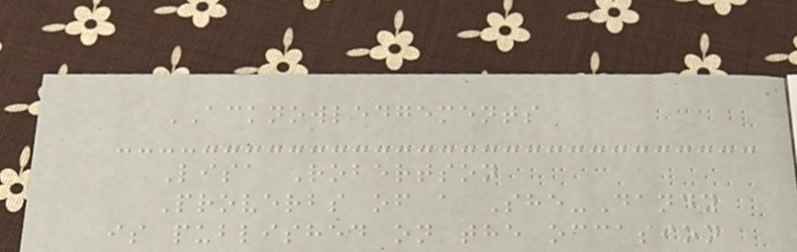ACKNOWLEDGEMENTS
Lisa Robertson
Proverbs of a She-Dandy
is published on the occasion
